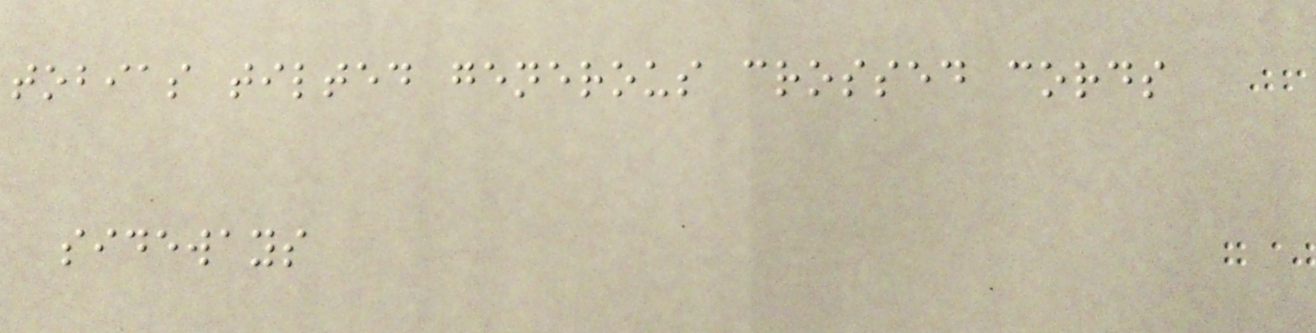tobias tilted generous crossed cords
sideways
